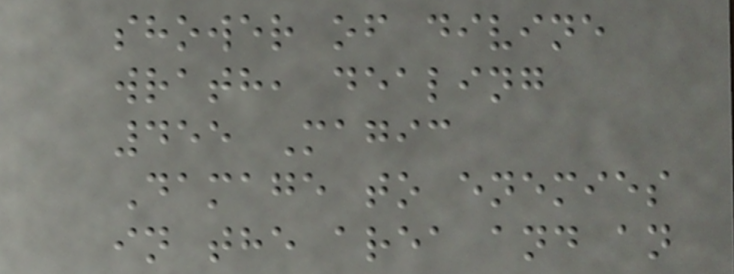shower of divine
wrath, dealing
455 Magic
Damage to enemies
in the area and an
